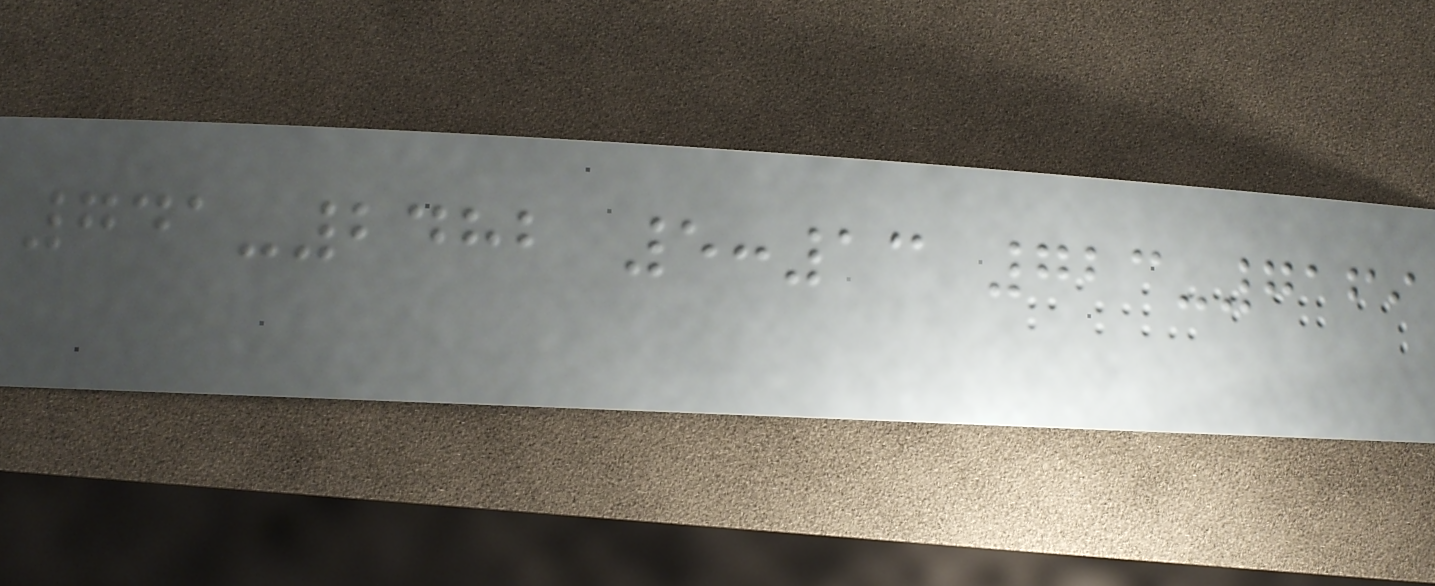741-2482 5:13 723-7169
